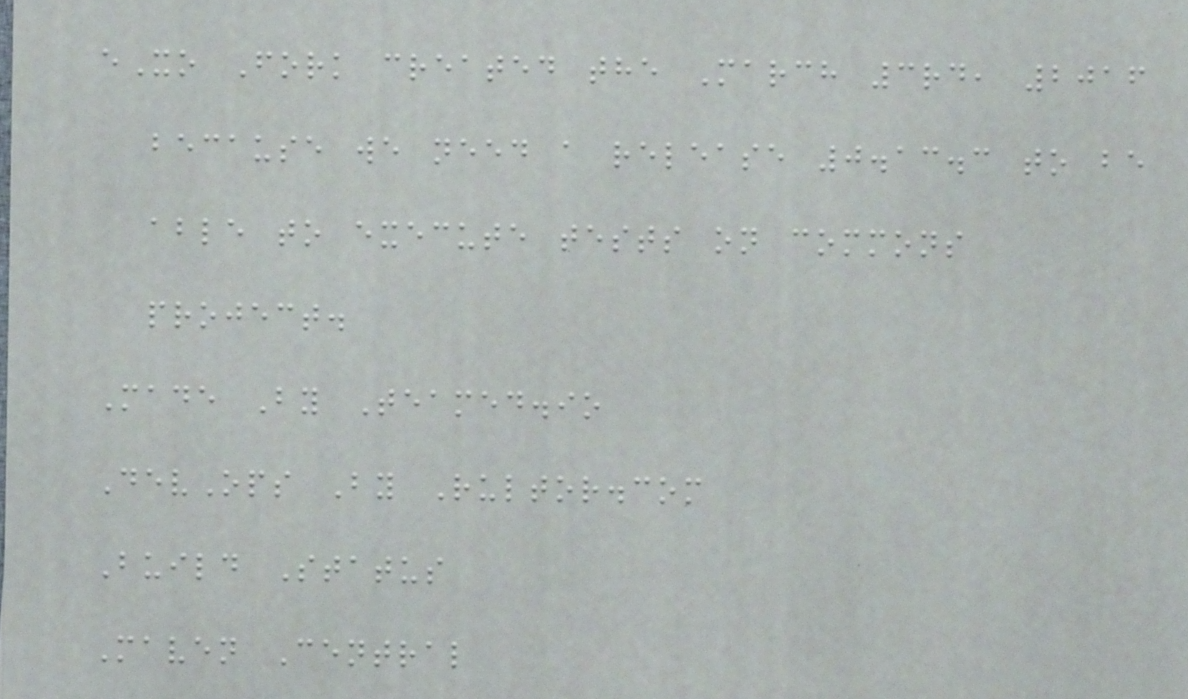eXo Fork created the March 3rd, 2016
because we need a release 0.13.3 to be
able to execute tests on commons
project.
Made By Teamed.io
DevOps By Rultor.com
Build Status
Maven Central
